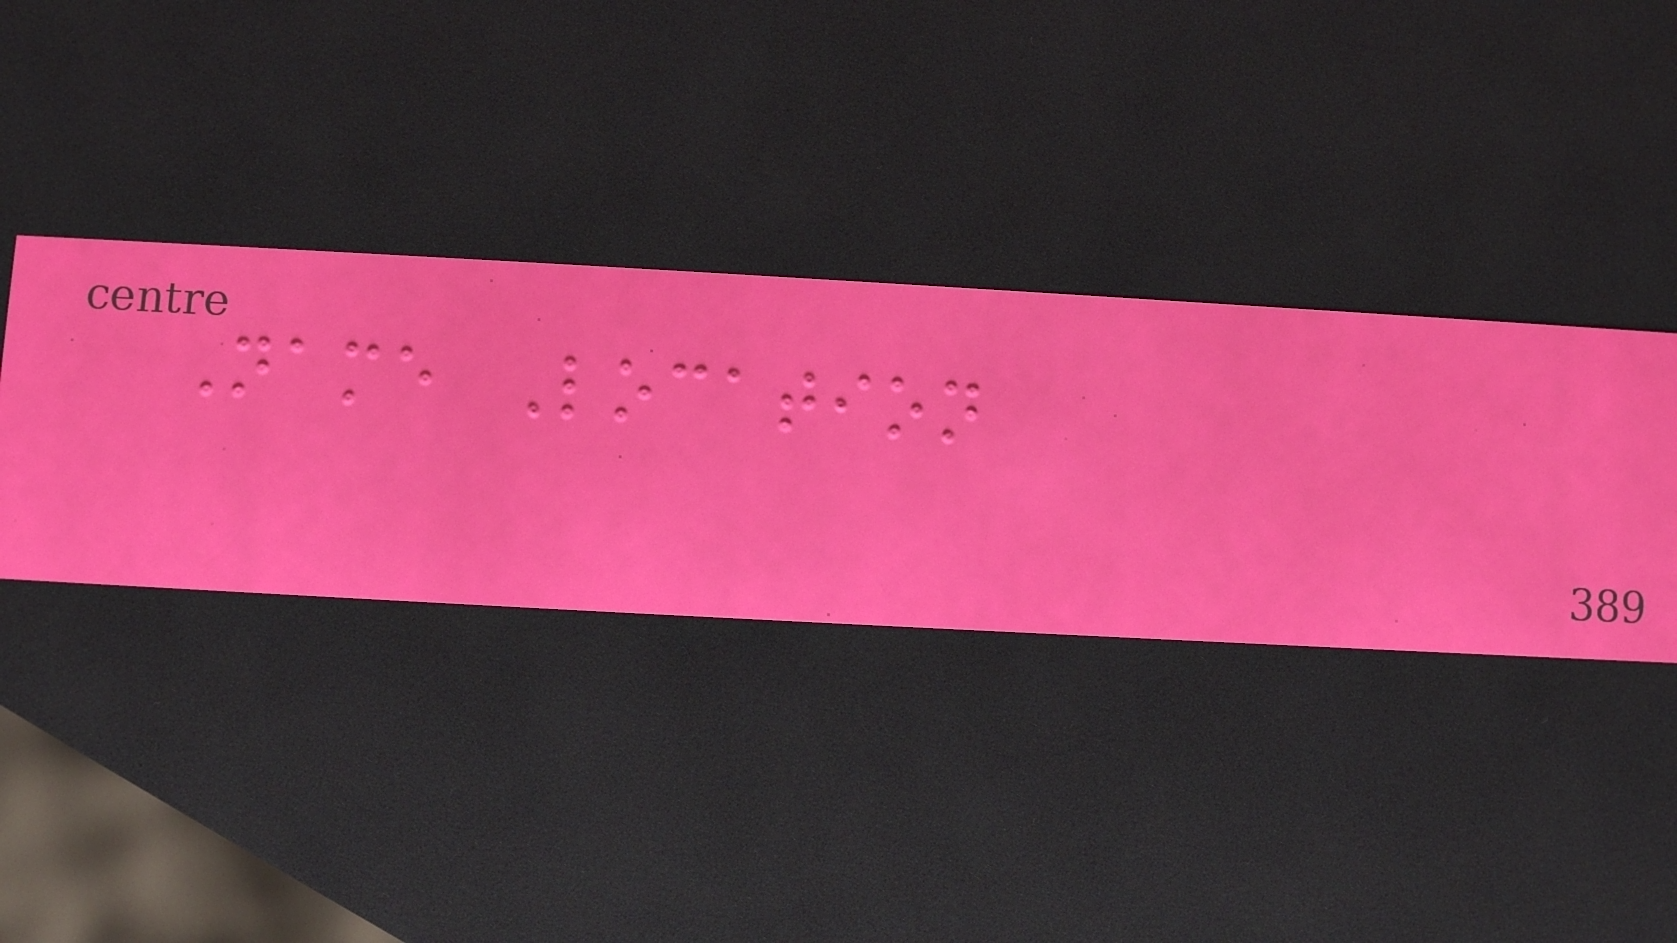Name Location
